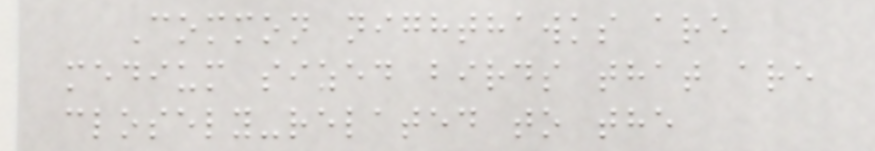Common nighthawks are
medium sized birds that are
closely-related to the
